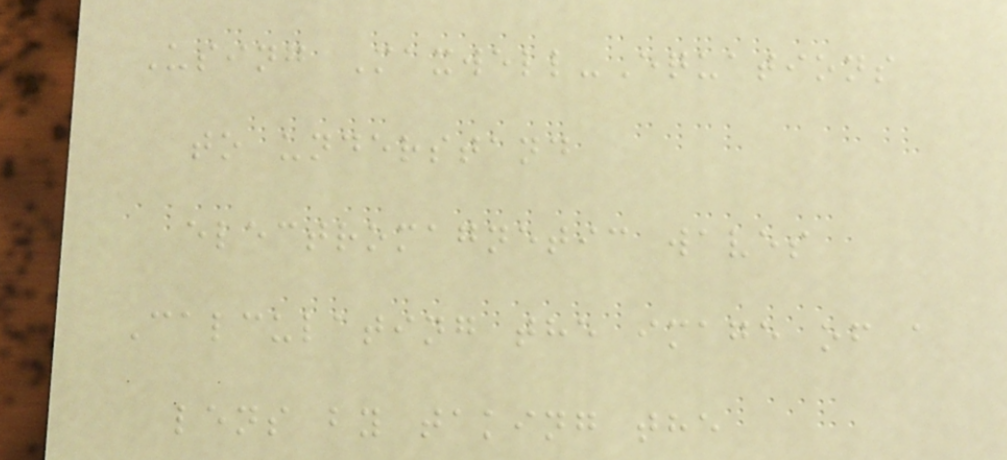Using Maxwell-Equations
to understand
electromagnetic waves
Calculating the image of a
lens by taking the
